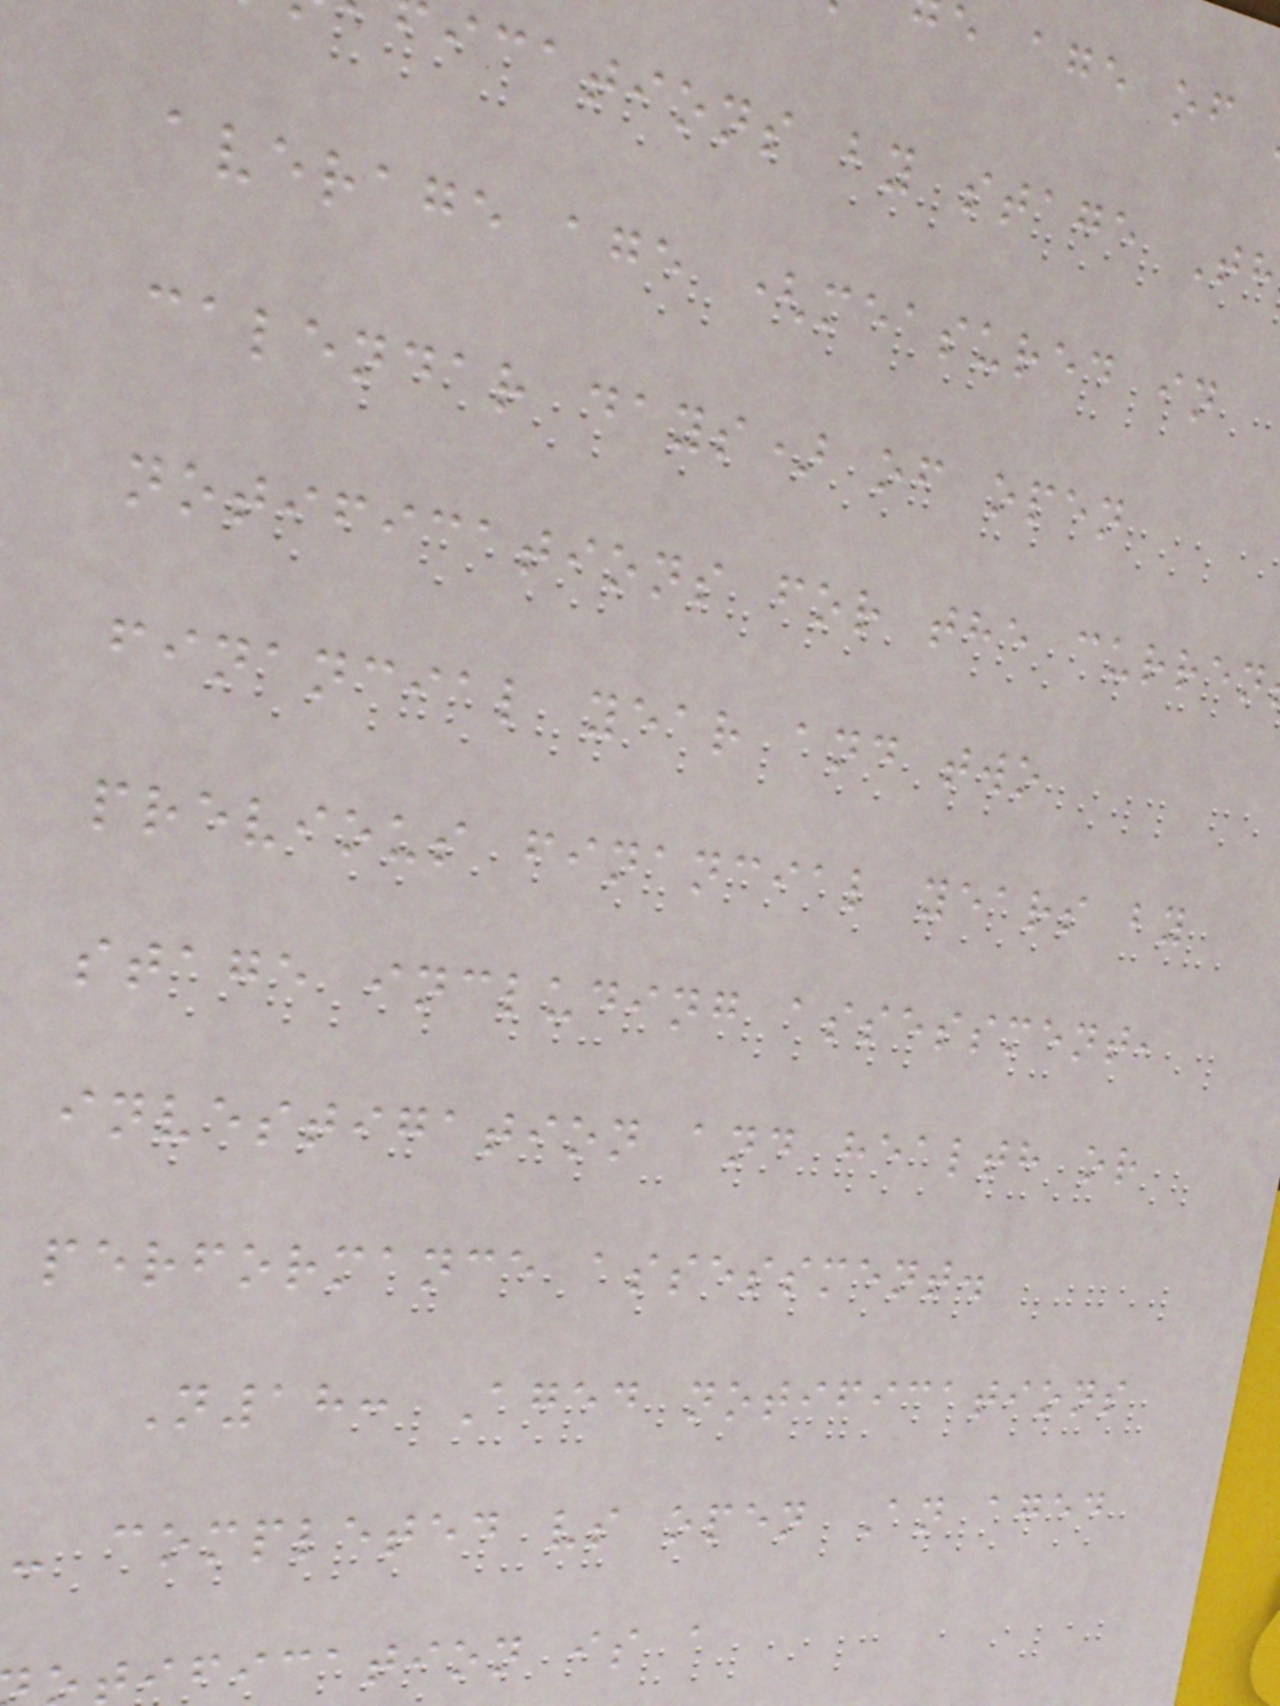e age of
ications by stage Th
average age (measured in
calendar days) of open
notifications for the curren
financial year and two
previous financial years by
stage including assessment,
investigation and health or
performance assessment.
N18: Aged notifications
- completed vs open An aged
ification is a
